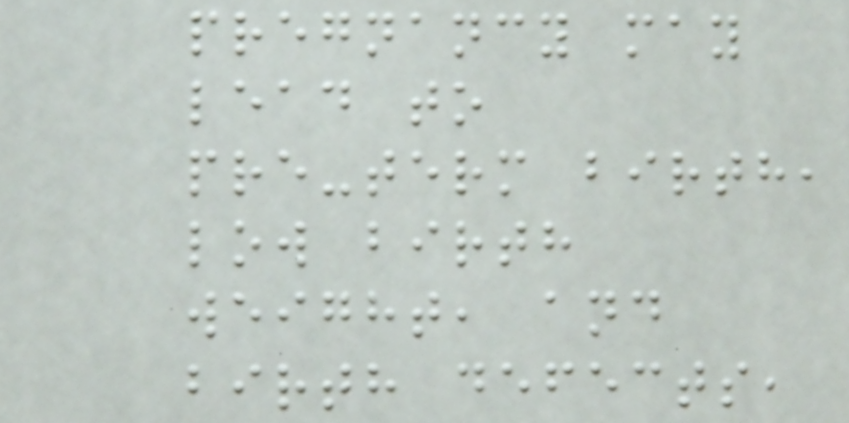pregnancy may
lead to
pre-term birth,
low birth
weight, and
birth defects,
